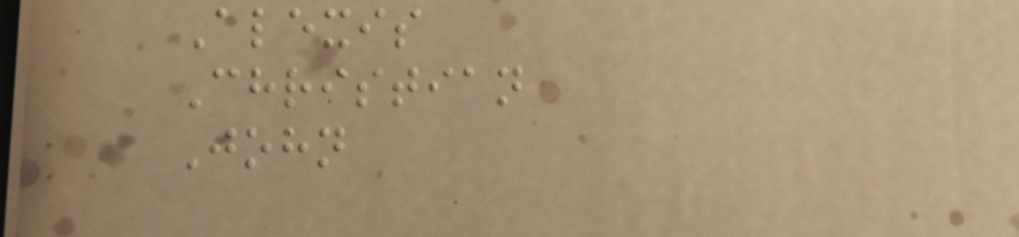Alexis
Christian
John
